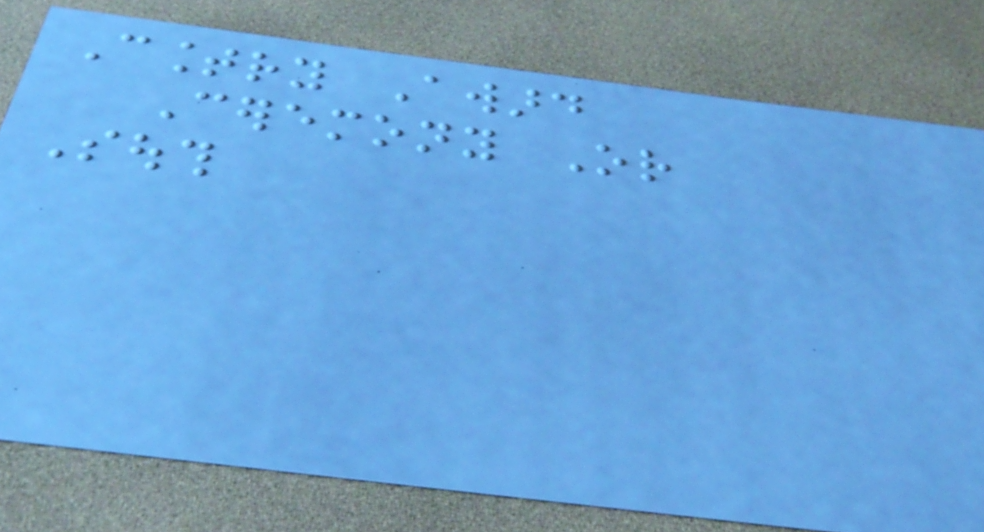Country Award
Ceremony Or
South
